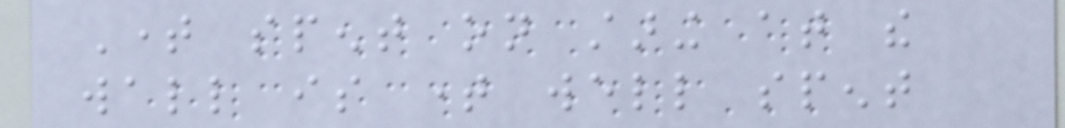Time spent on staring at the
wall is time well spent
